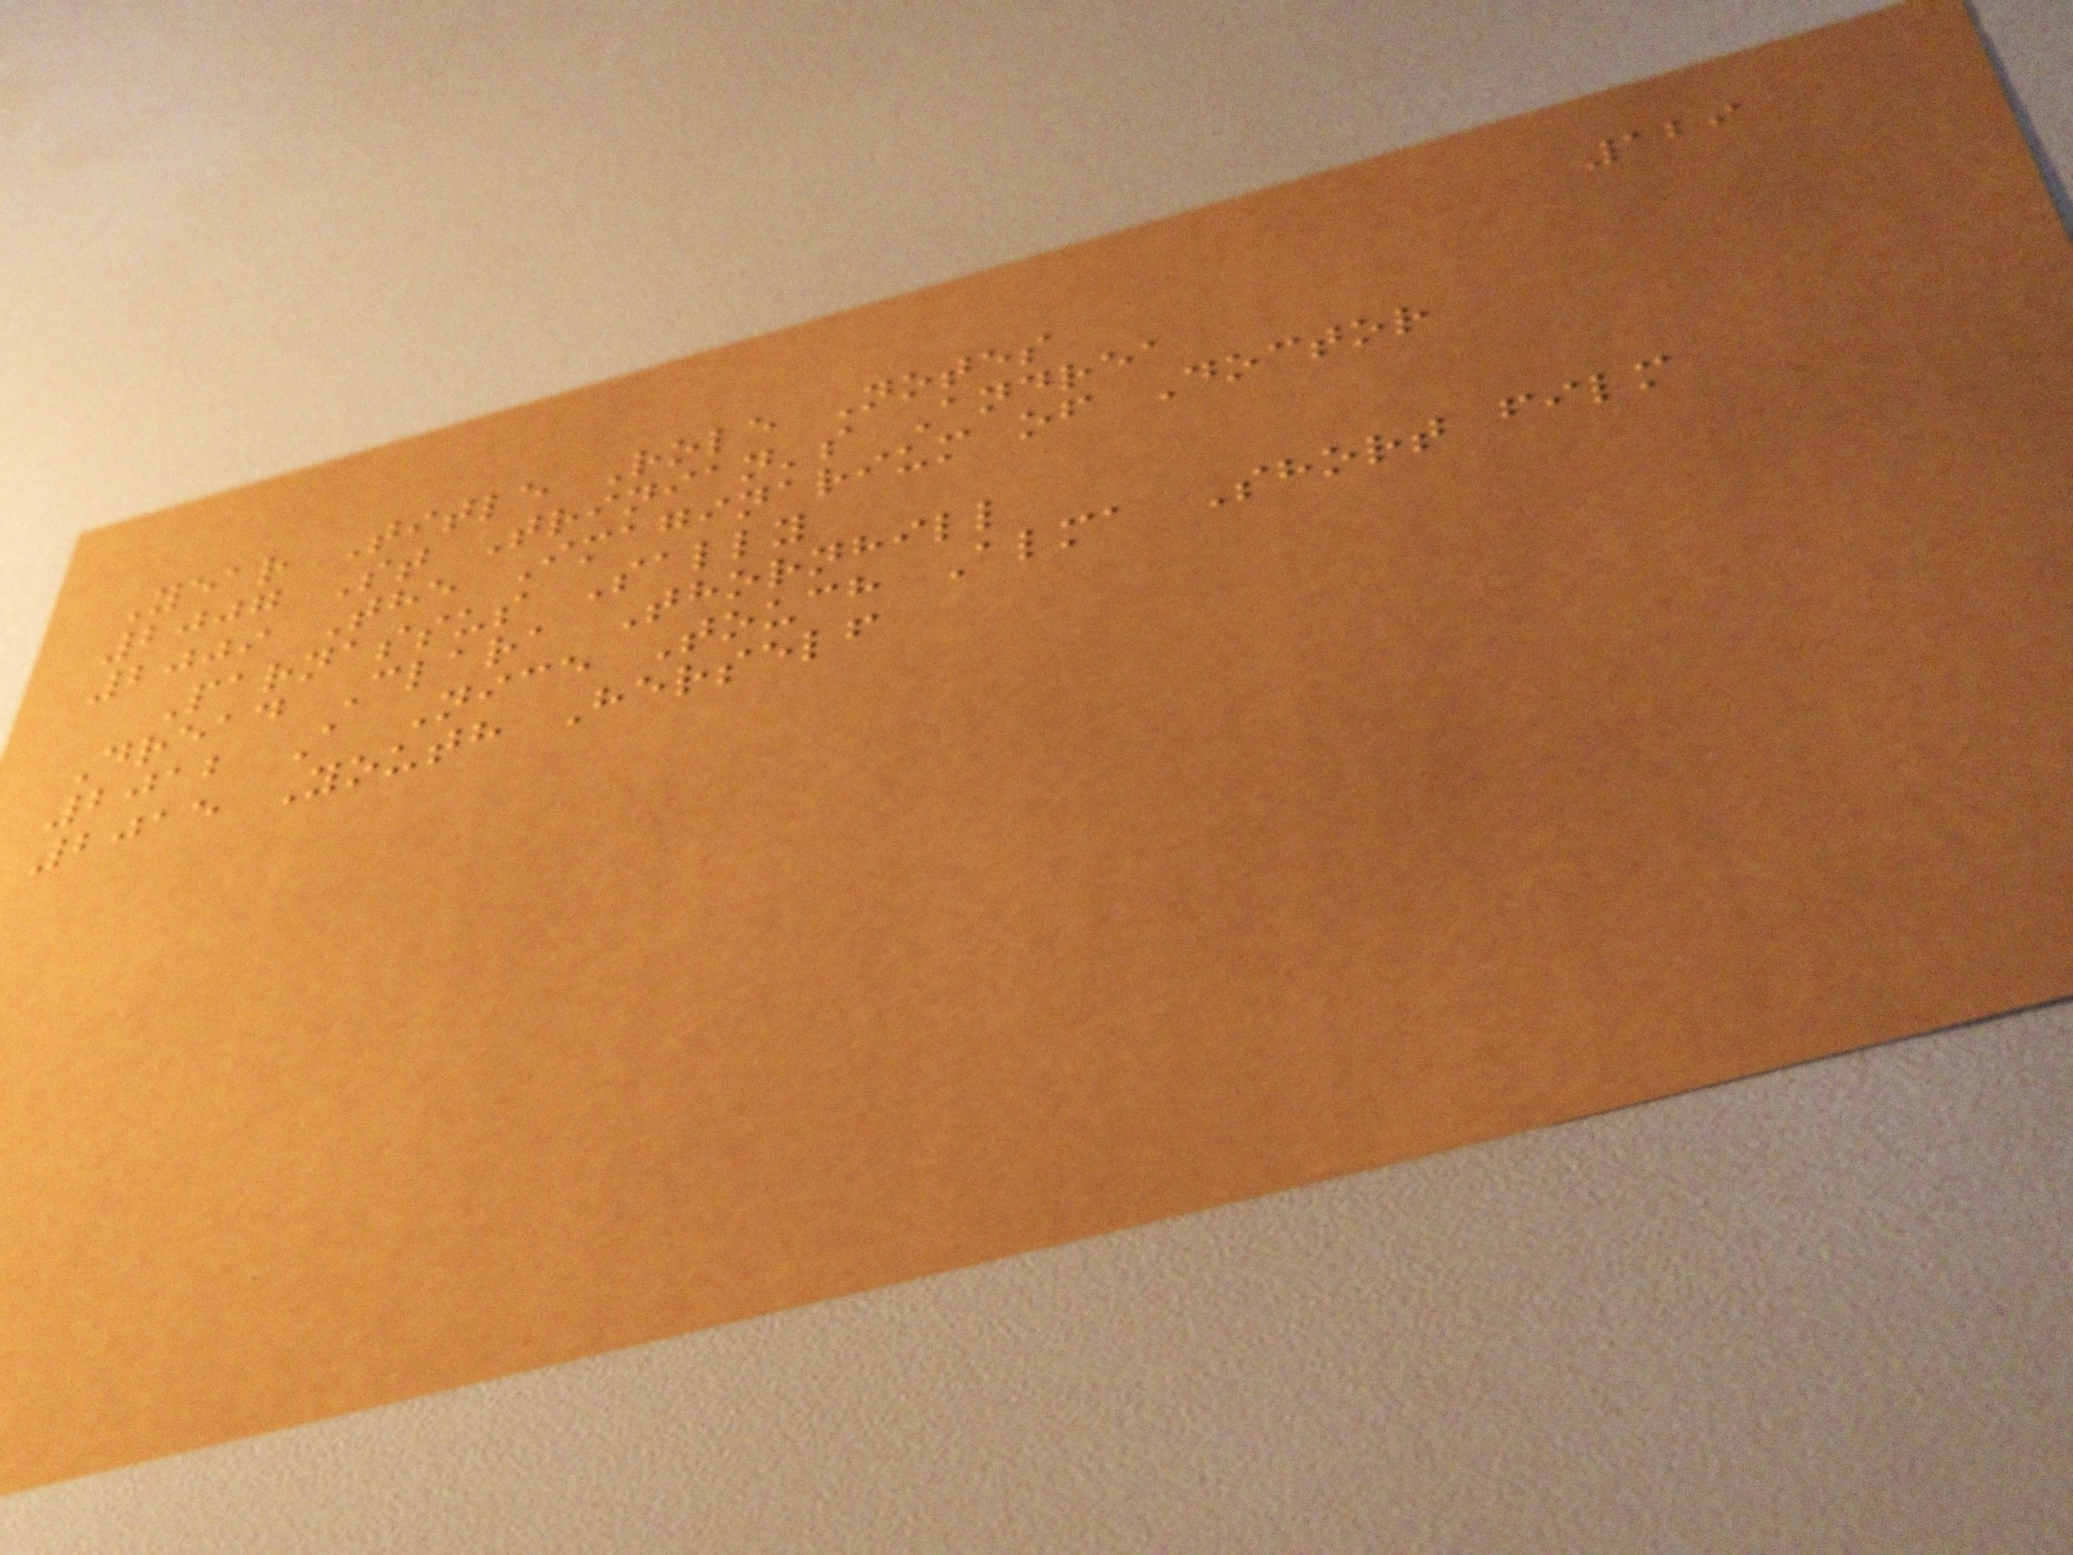129
Year Title Role Notes
2007 St Trinian's Andrea
2009 The Imaginarium of Doctor
Parnassus Sally
Dread Clara Thornhill
2012 A Nice Touch Alma Short film
2015 Youth Herself
